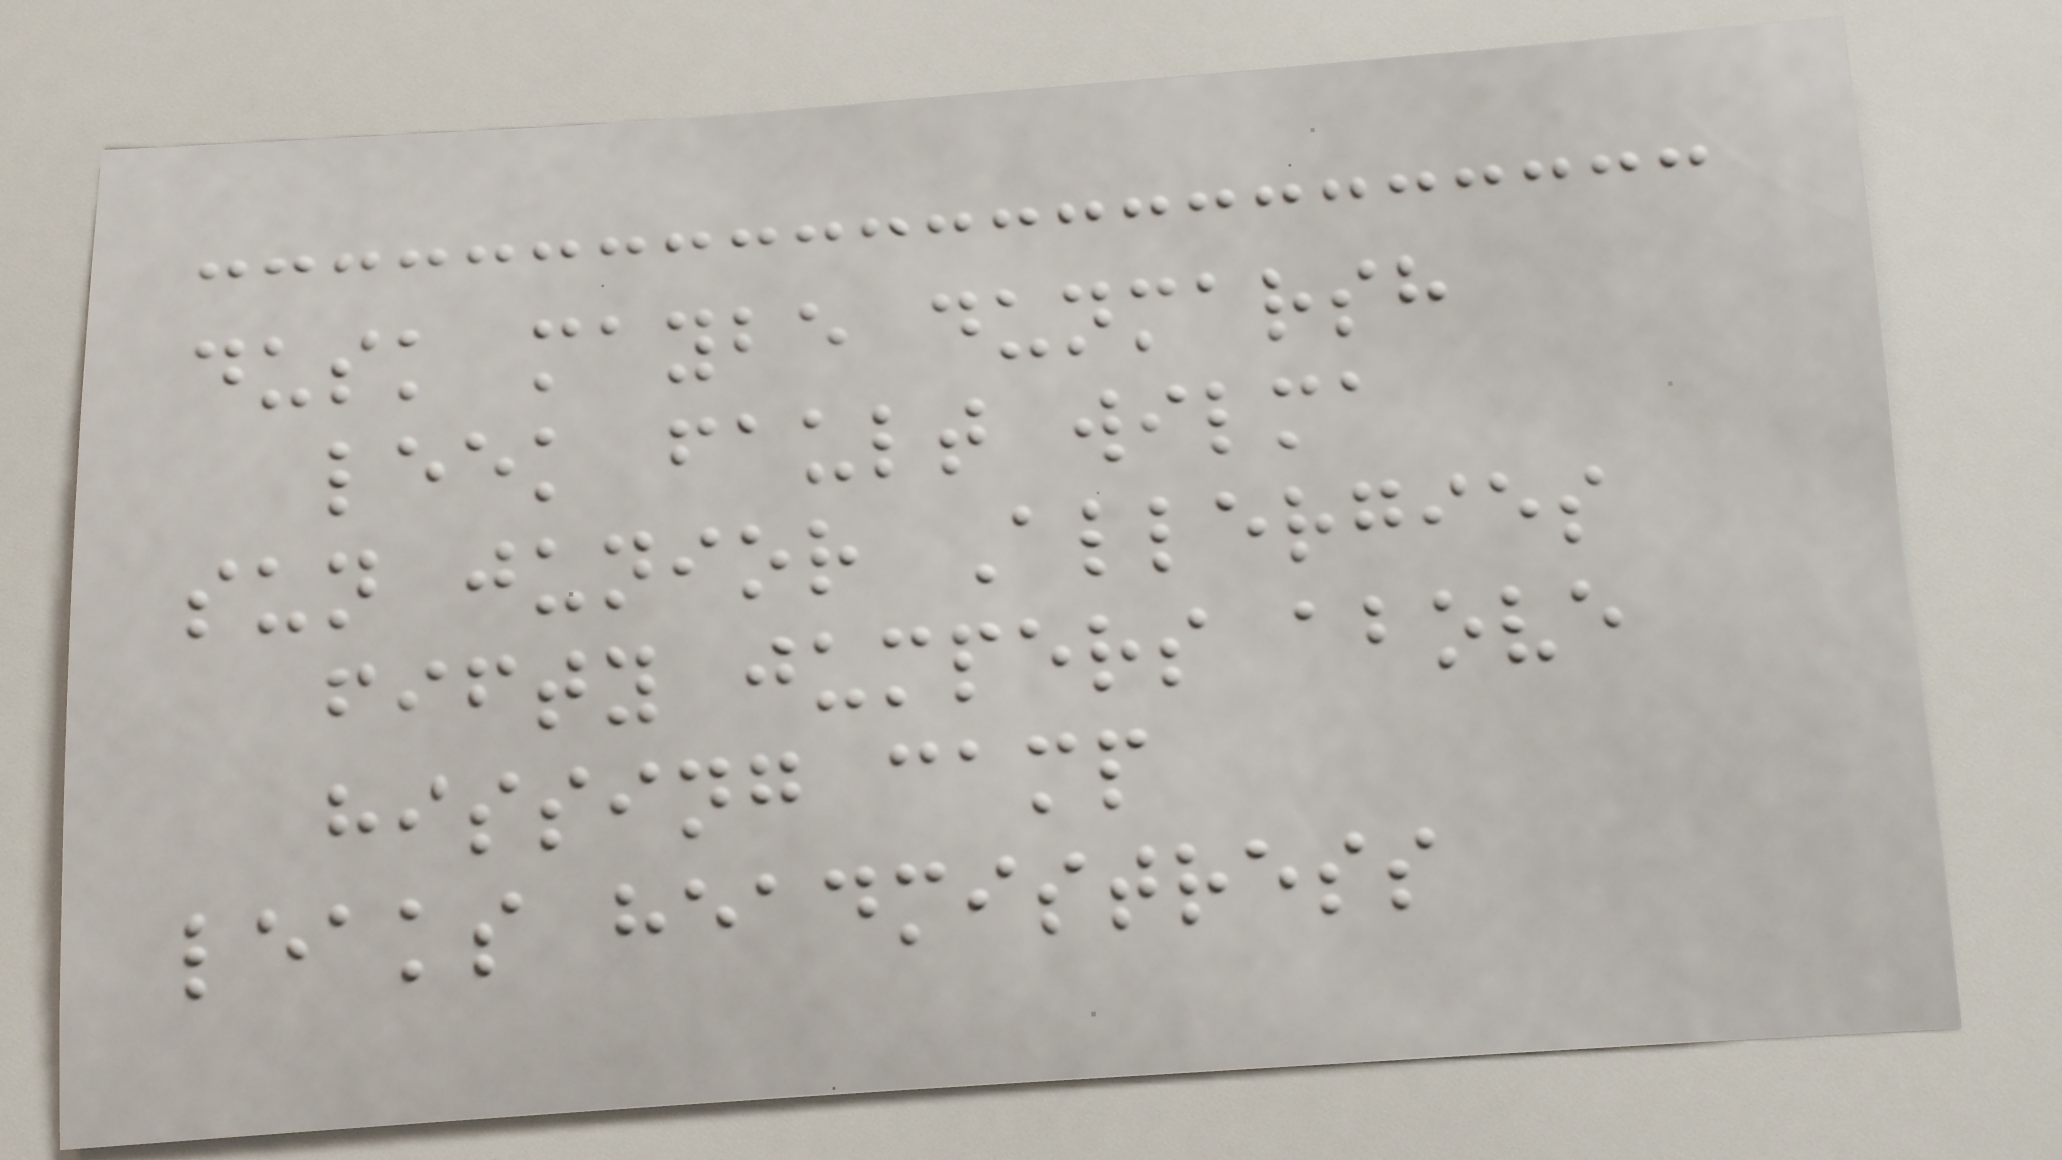dusk maybe dunmarsh
leek fault wilma
sun junior Allergies
fifty jumpers above
hissing camp
leaks headmistress
